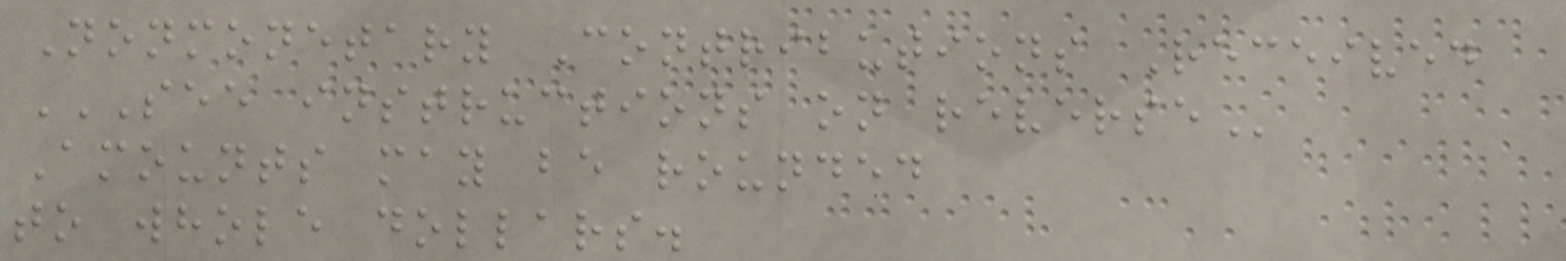Nonmonetary Contributions Received
SEE INSTRUCTIONS ON REVERSE
Amounts may be rounded
to whole dollars.
